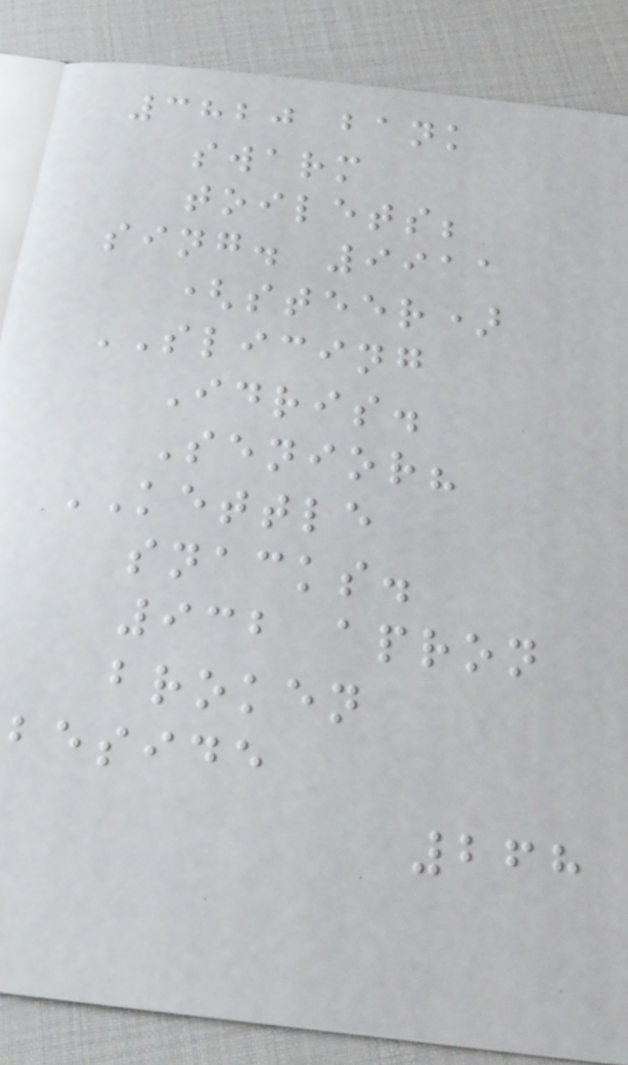3820 bank
swarm
toilets;
sing. 9911
(steer)
SLICING
Idris.
Senior?
KETTLE
snacks.
932 apron
broken
beside
268
